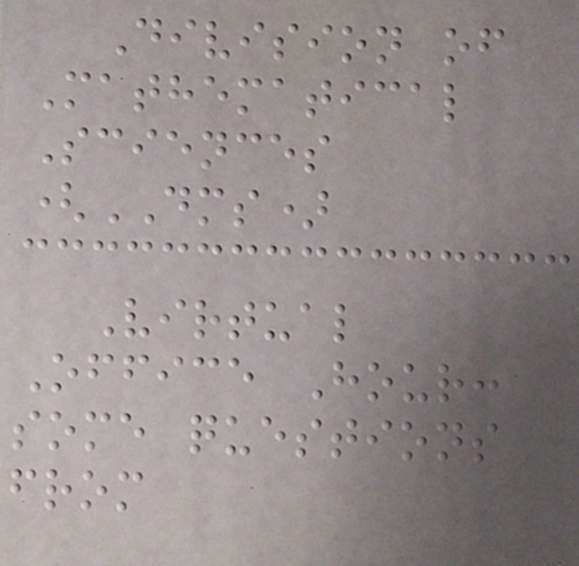Division of
Mathematical
Sciences
(DMS)
Virtual
Office Hour:
some questions
from
